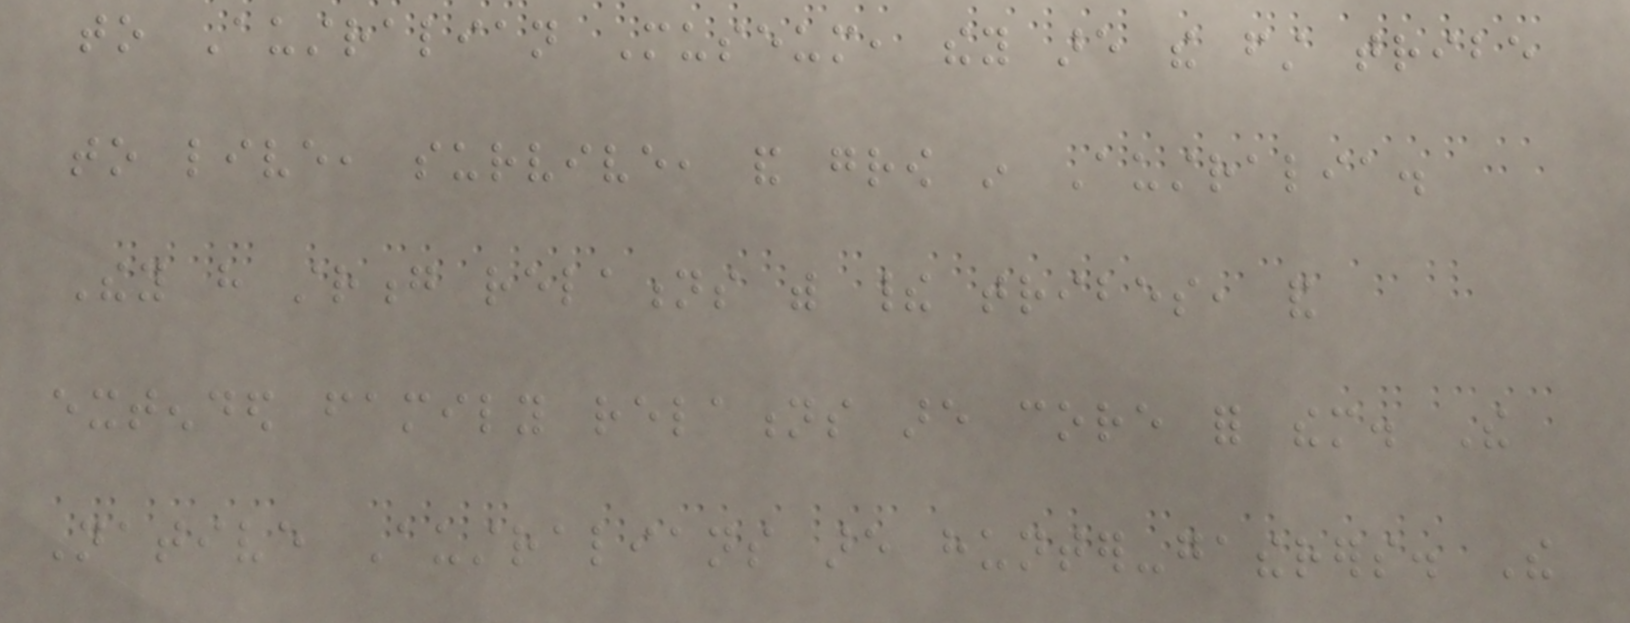to Australian Museum, they are the first tribe
to live, survive, and grow in Australia.
They have strong relations with their tribes, and
extended family relations are core for them. The
Native Australians are hunter-gatherers. The
